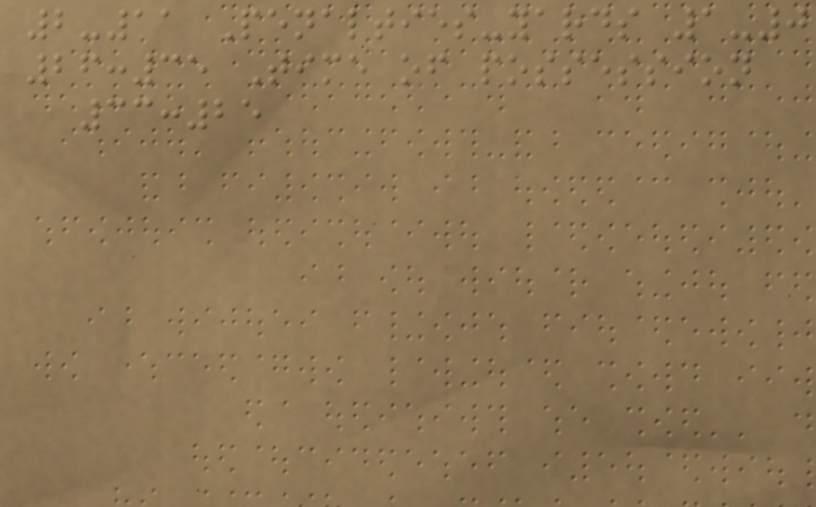2-11 Penalties-yards 1-0
26:35 Time of possession
33:25
